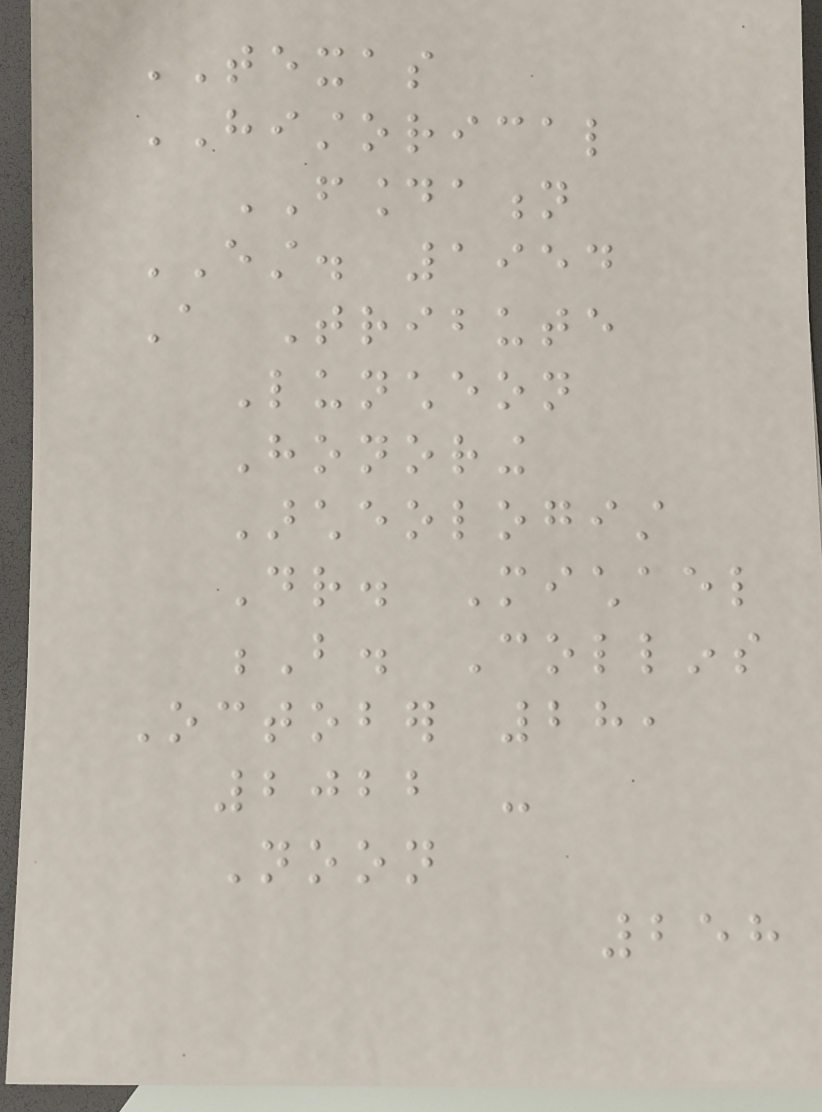TEXAS
HISTORICAL
FOUNDATION
EST. 1954
A Tribute
Luncheon
Honoring
Archeologist
Dr. Michael
B. Collins
October 28,
2022 -
Noon
258
